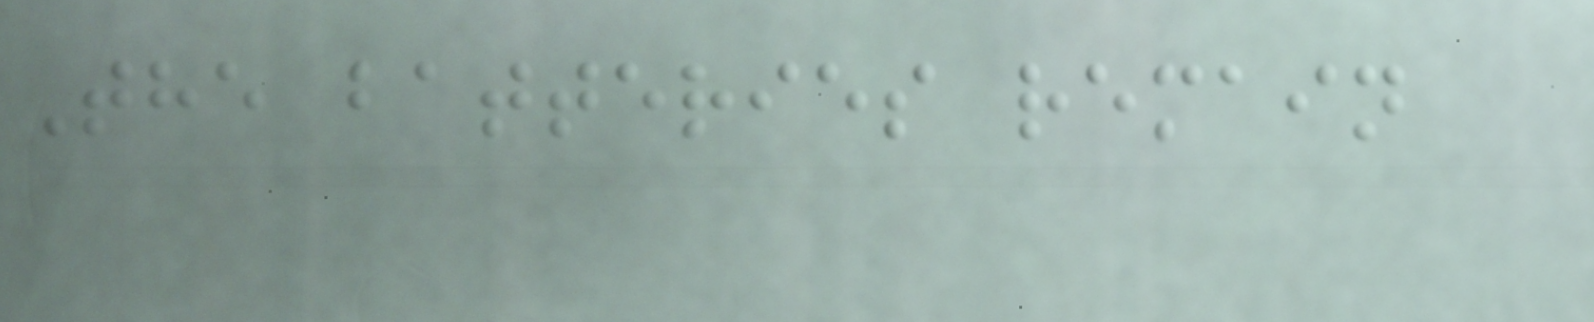The batteries remain
